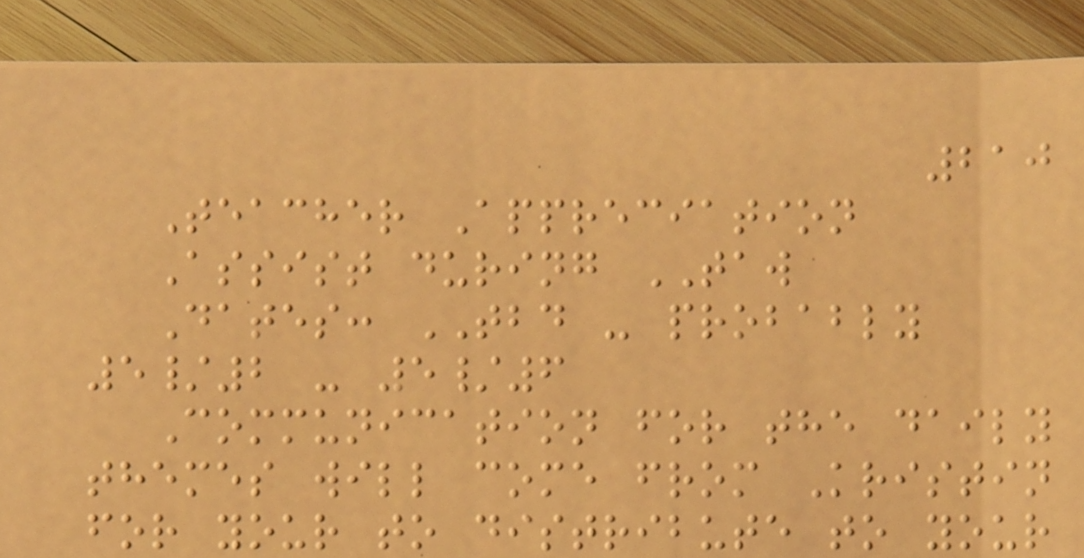210
Teacher Appreciation
Assist during TAW
Dates: TBD - probably
5/2 - 5/6
Communication for the daily
themes will come from Kristin
for your to distribute to your
